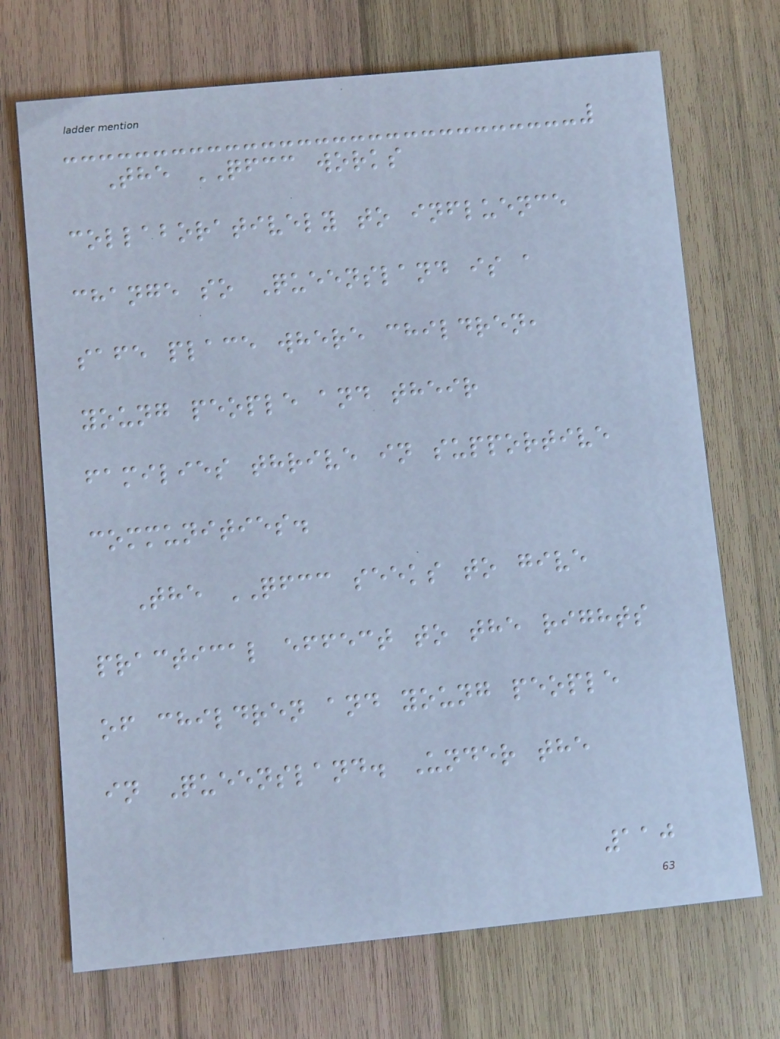The QFCC works
collaboratively to influence
change so Queensland is a
safe place where children,
young people and their
families thrive in supportive
communities.
The QFCC seeks to give
practical effect to the rights
of children and young people
in Queensland. Under the
110
